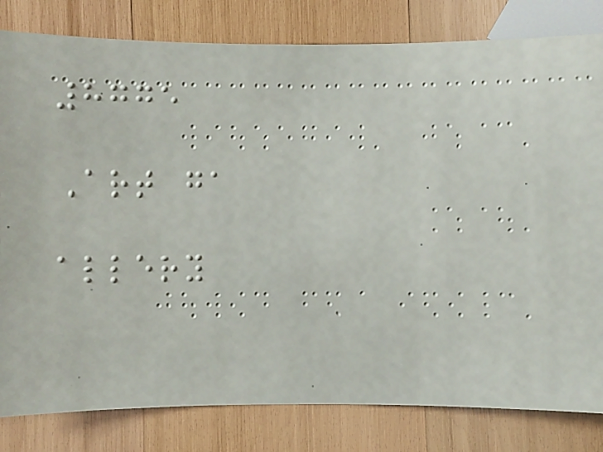8775
Art ga
allery
